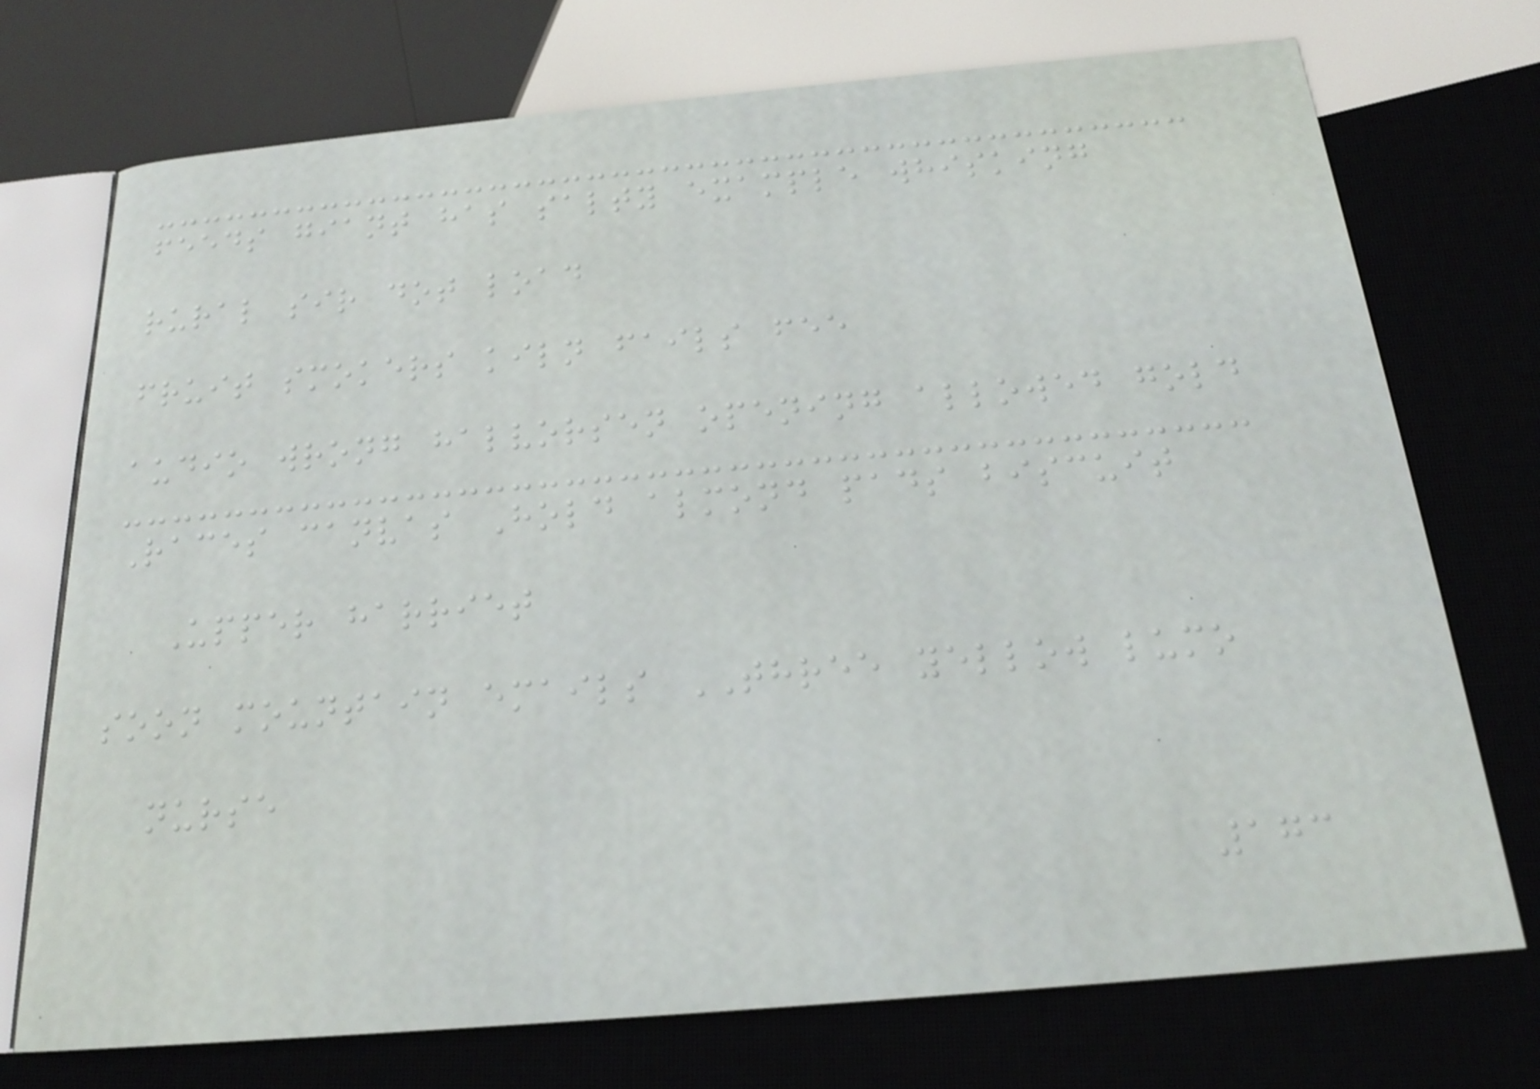feeds giant has salty example whisking
rural sir dot load
fruit smokers kiln fails fee
audio wrong halvorsen opening allowed gold
Races canvas Hold almond pads biscuit
Upper harriet
soon mountain emails THREE yellow lumo
nurse
173
